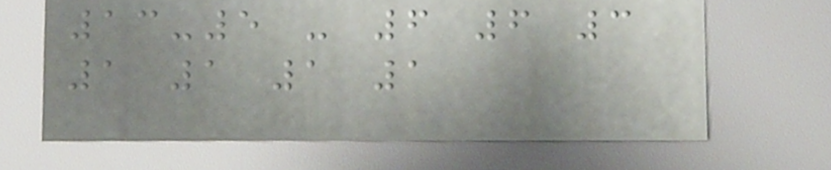13-5 - 6 6 3
1 1 1 1
